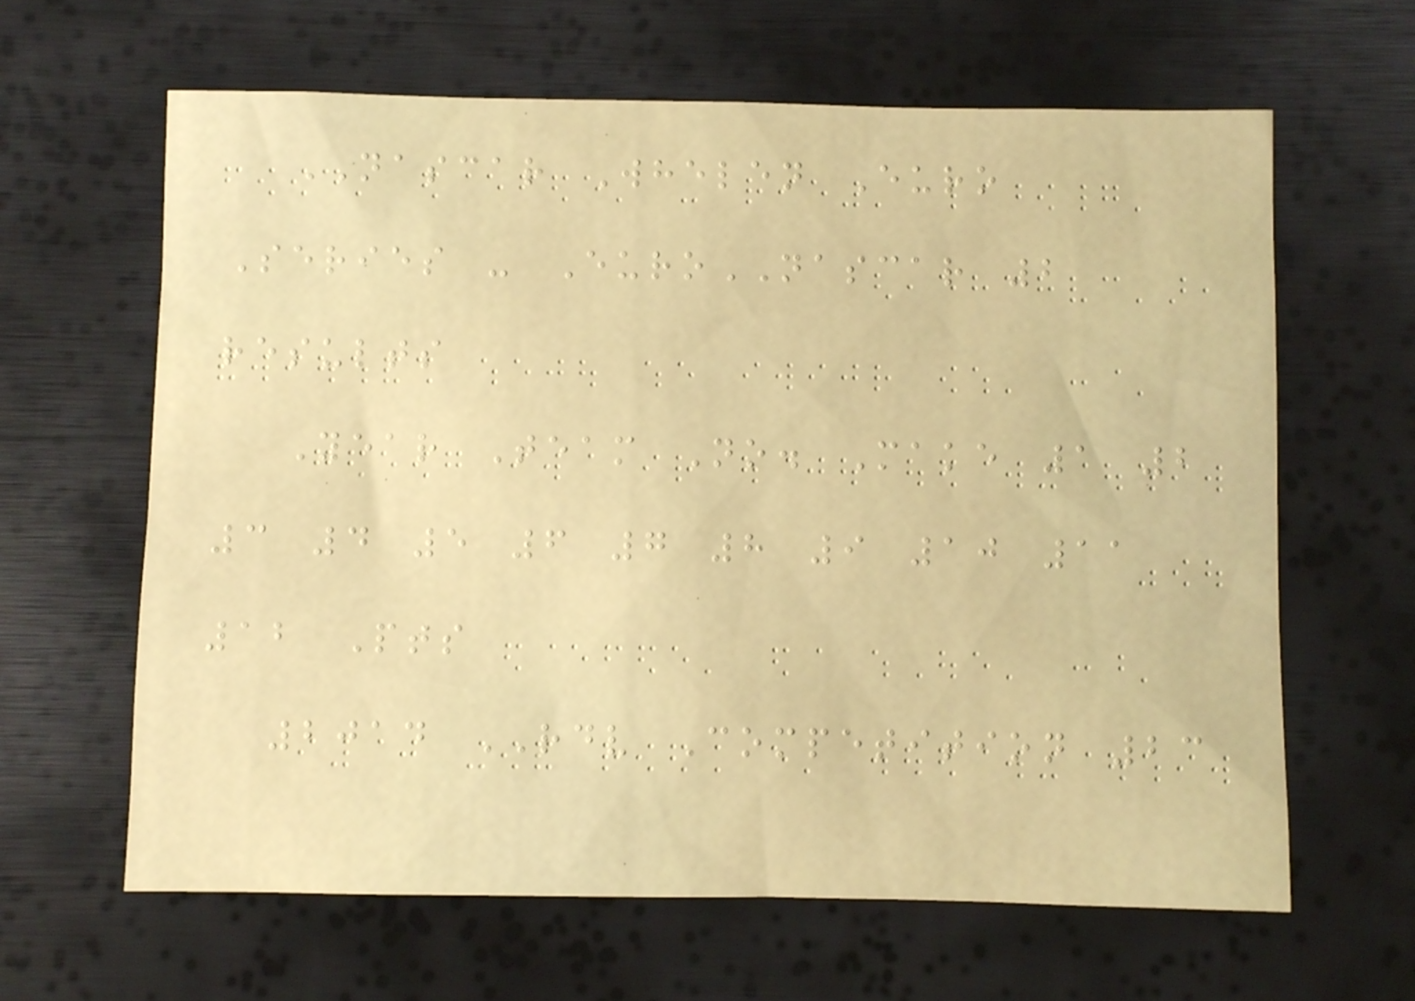NASCAR Whelen Euro
Series - EuroNASCAR 2
results
Year Team No. Make 1 2
3 4 5 6 7 8 9 10 11
12 Pts
2014 RDV Competition 23
